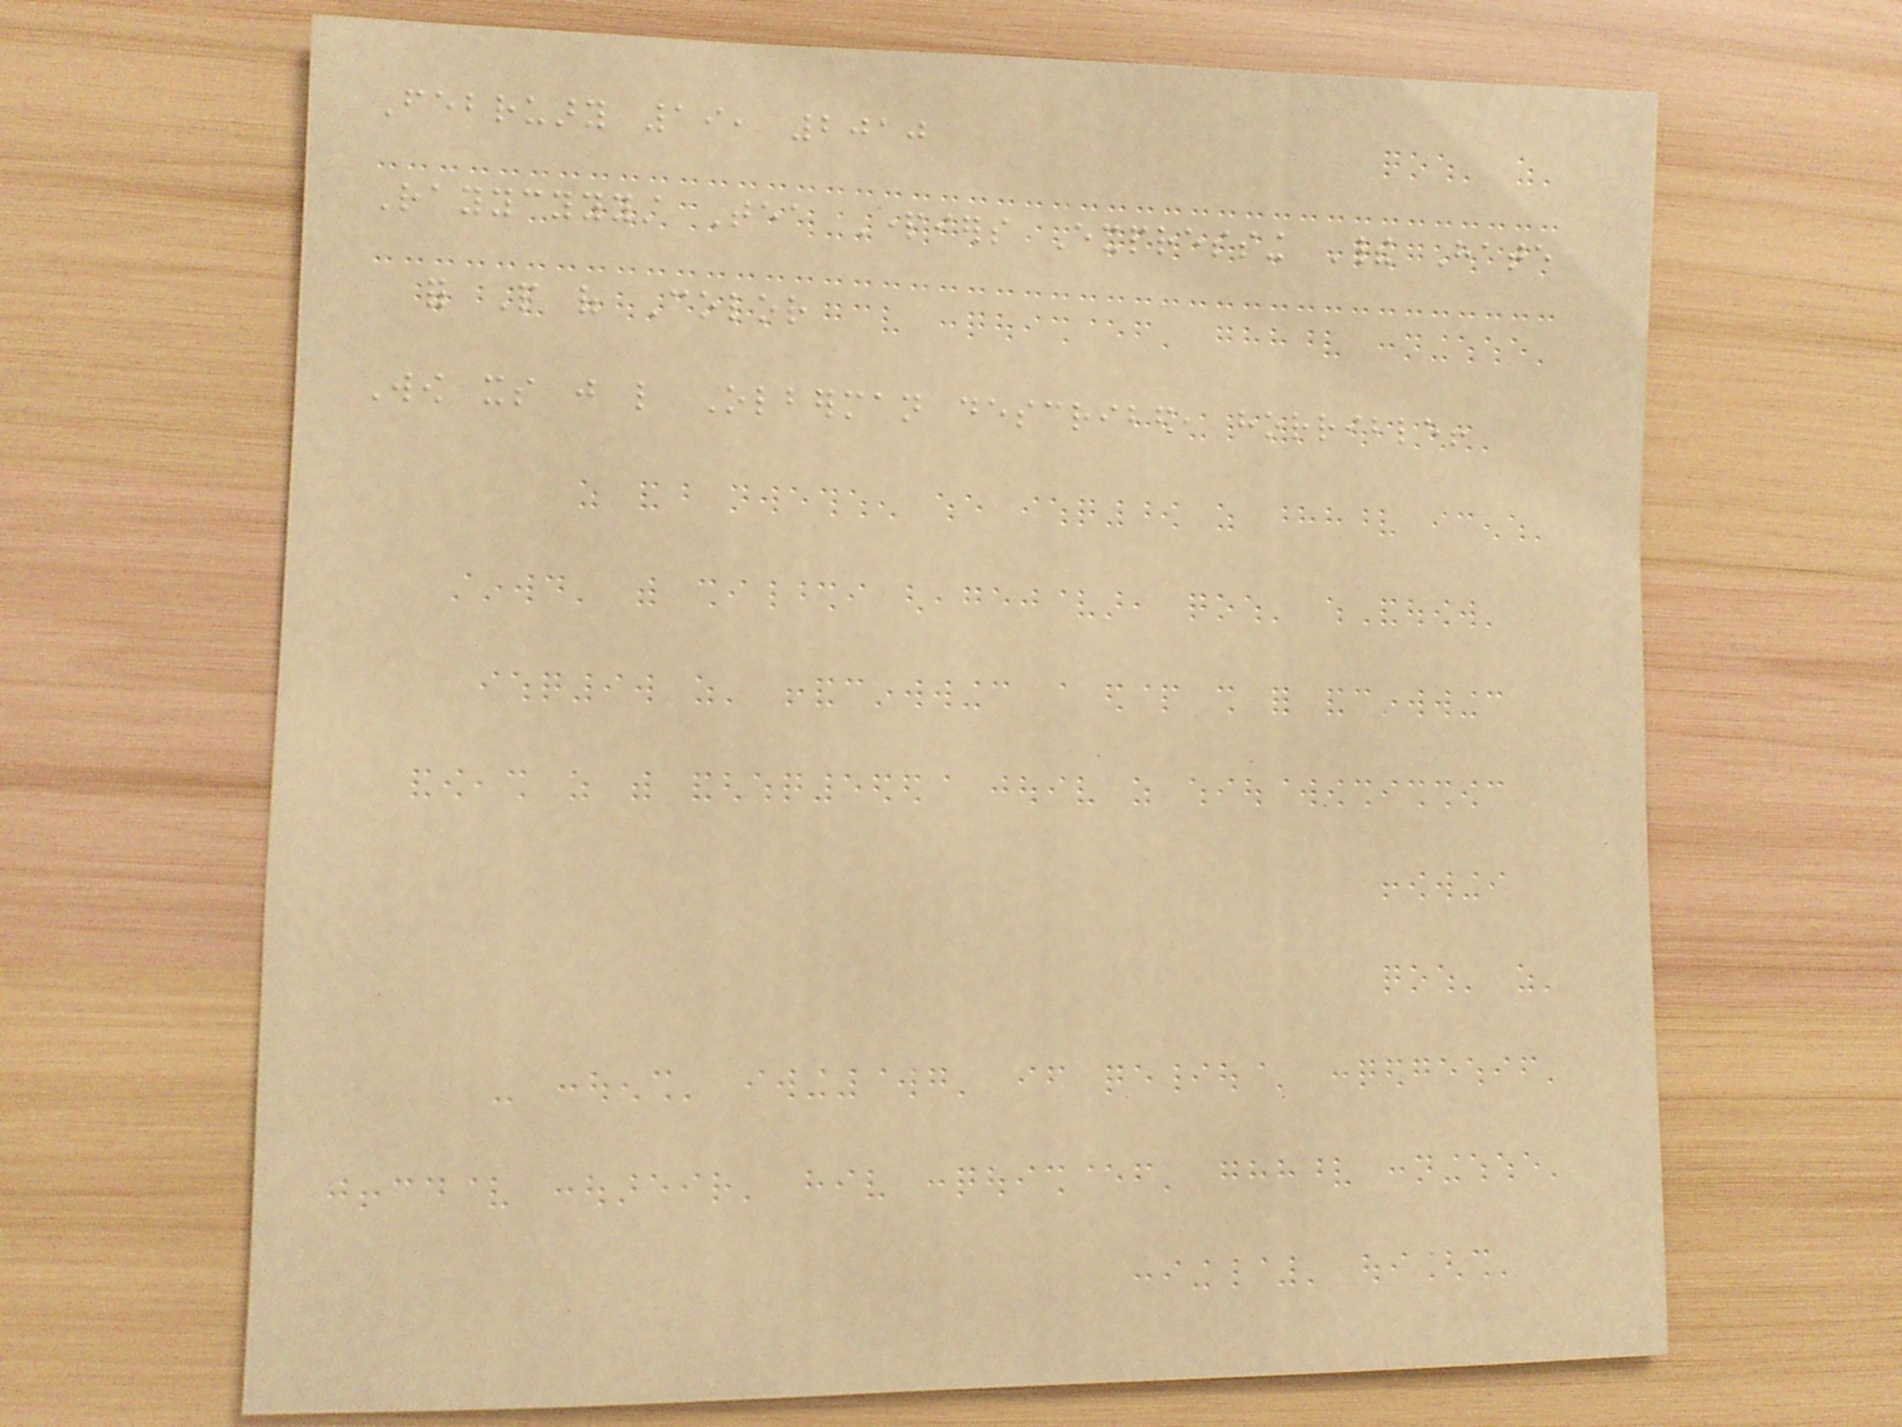February 19, 2010
Rayycyyyst Tea Partiers Expressing Their Hate
for People of Color
Wow its just like Olberman described, horrible!
